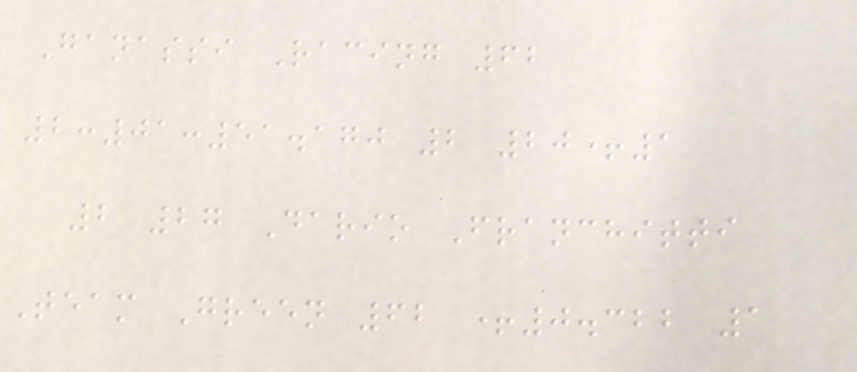Ganassi Racing 62
2:01:51.170 2 20+1
2 27 Dario Franchitti
Team Green 62 +0.322 1
